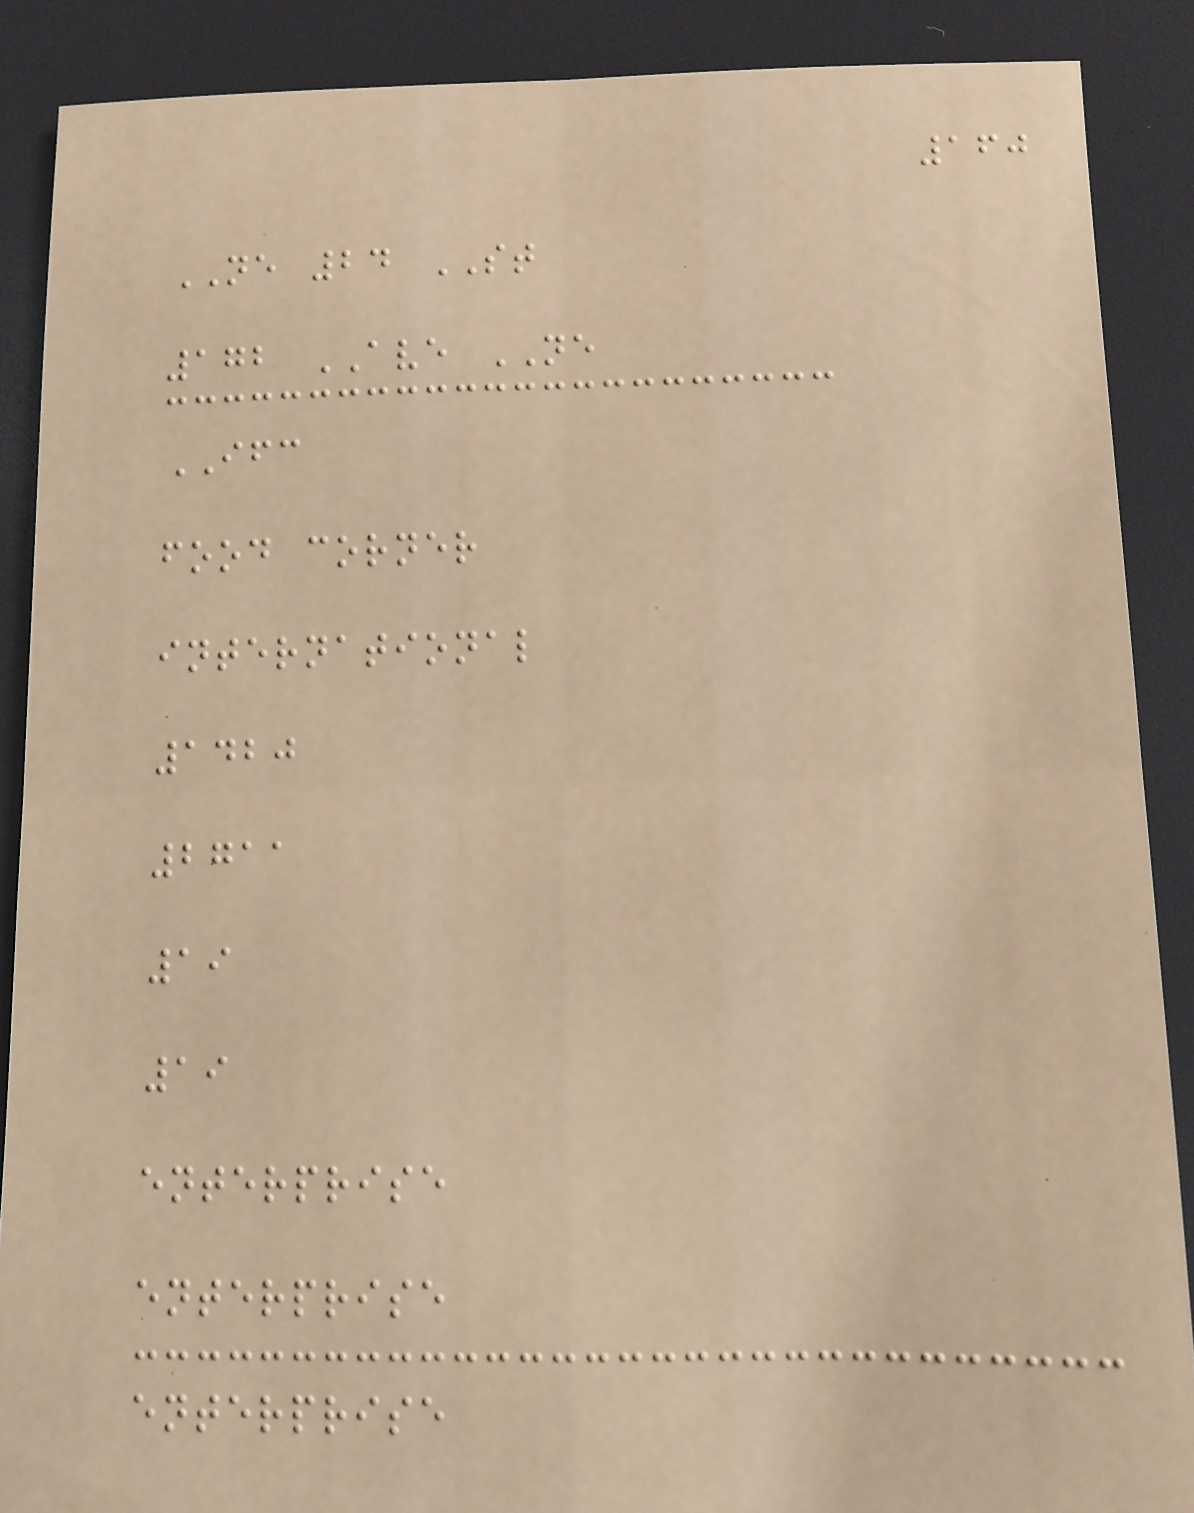160
NE 24 ST
172 AVE NE
IFC
food corner
international
1420
2711
19
19
enterprise
enterprise
enterprise
